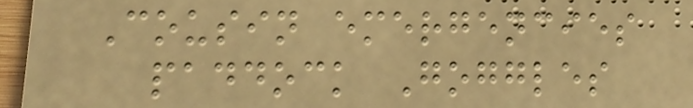Cousin emergencies
paddock Goggles
